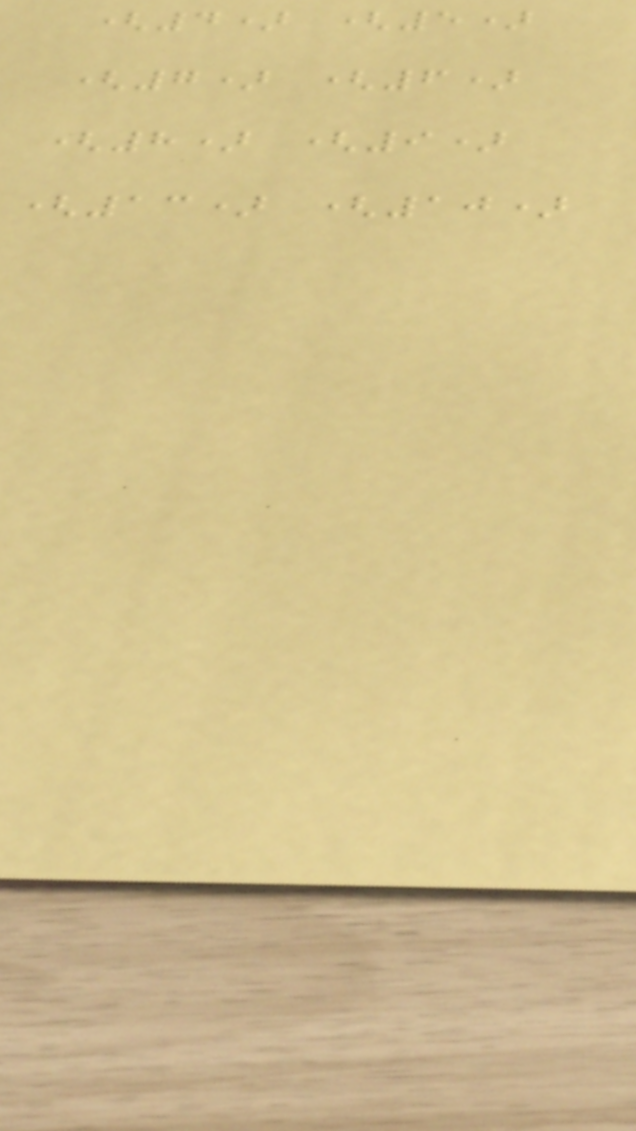(4) (5)
(7) (6)
(8) (9)
(13) (10)
